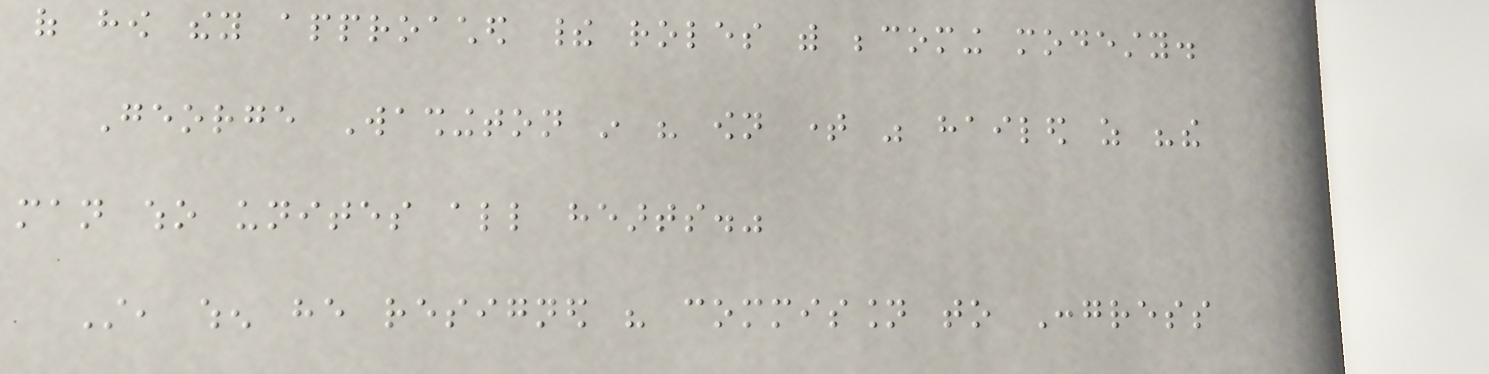of how they approached their roles with becoming modesty.
George Washington in his own time was hailed as "the
man who unites all hearts."
Still, when he resigned his commission to Congress
